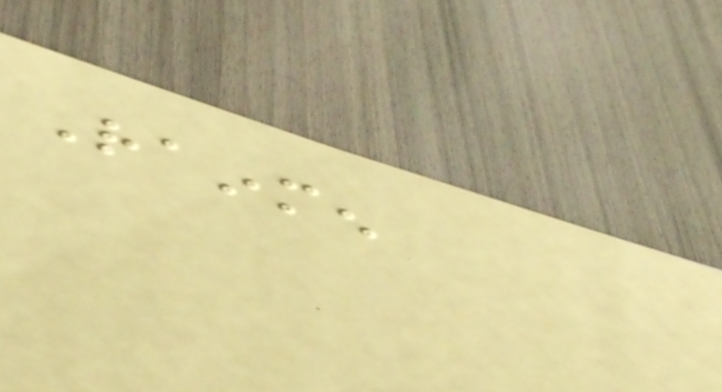Rainmen
